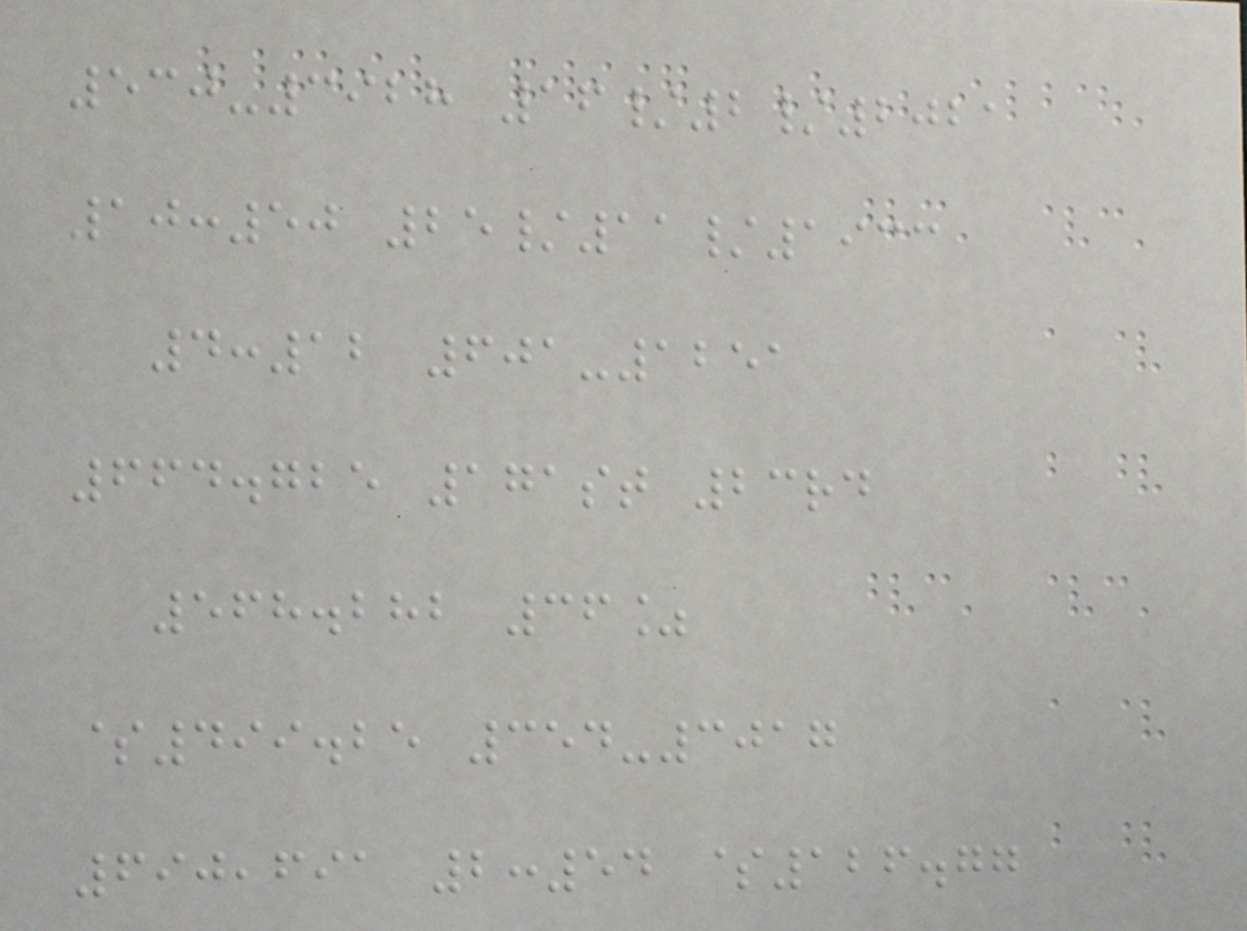530-3928 16/2/2021
10:50 25/11/1933
4:12 601-1251
664.725 171st 23rd
568.282 36%
$499.25 354-3017
690,691 2:54 $126.77
